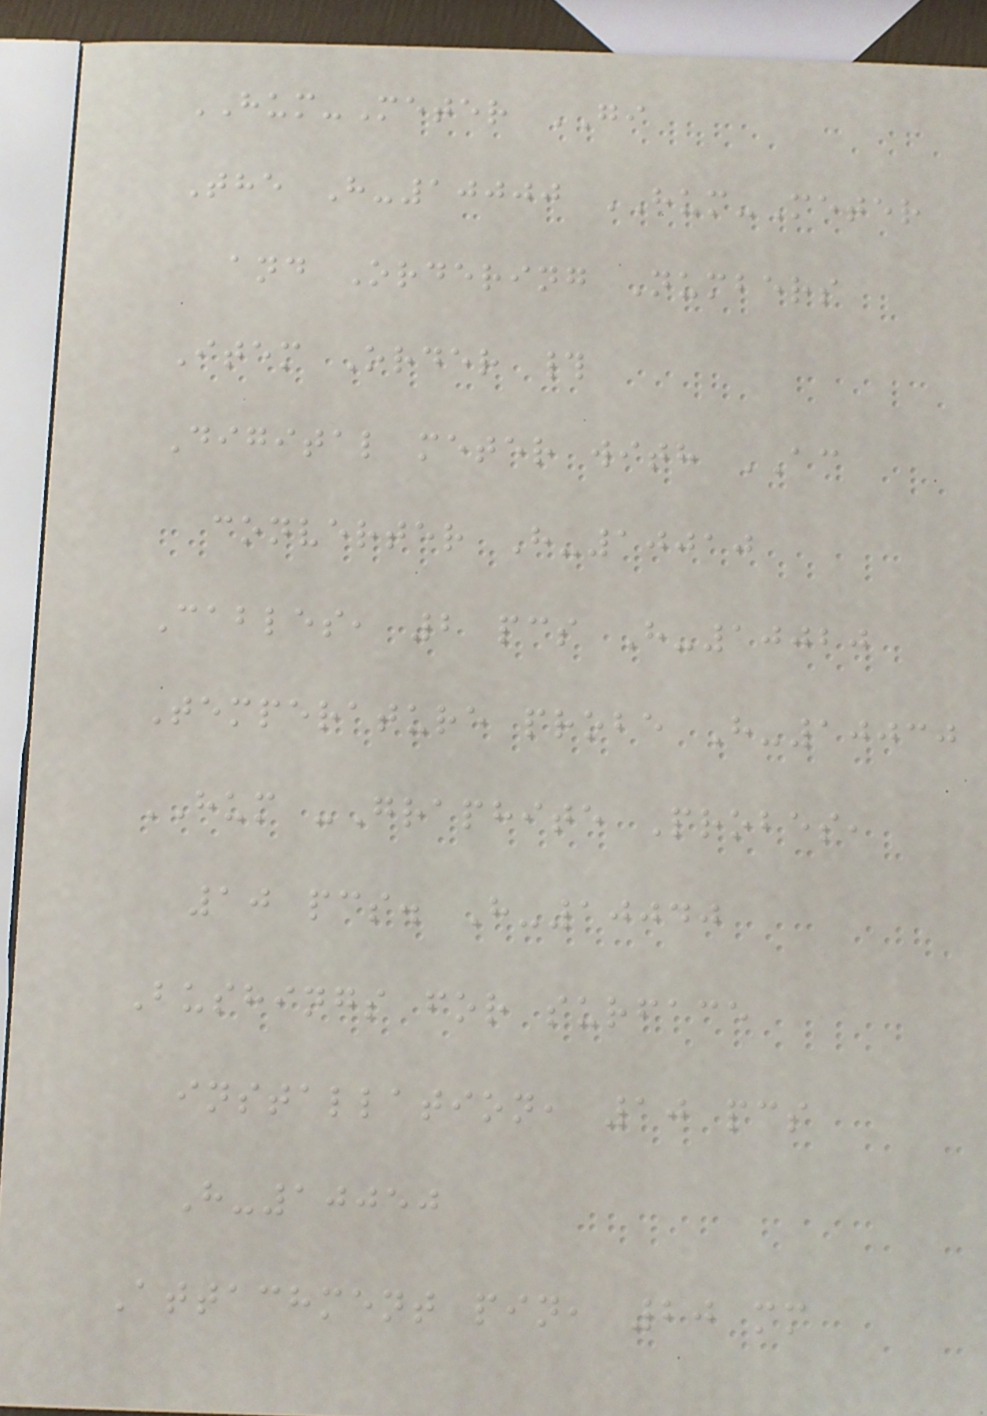HUM-Meter GI
The H-10000 HUM-Meter
and Ordering Numbers
Item Order #
Digital meter with AC
converter H-10010
Cables, 2 pcs H-10020
Temperature probe H-10030
HUM -Graphite Probes,
10 pcs. H-10040
Bushings for surface
installation, 10 pcs
H-10050
Attachment pin, 20 mm
